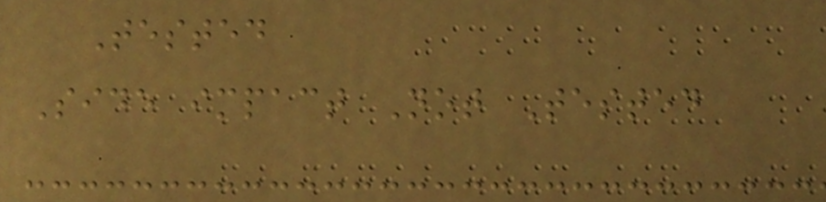Tested
Side impact Not Tested
